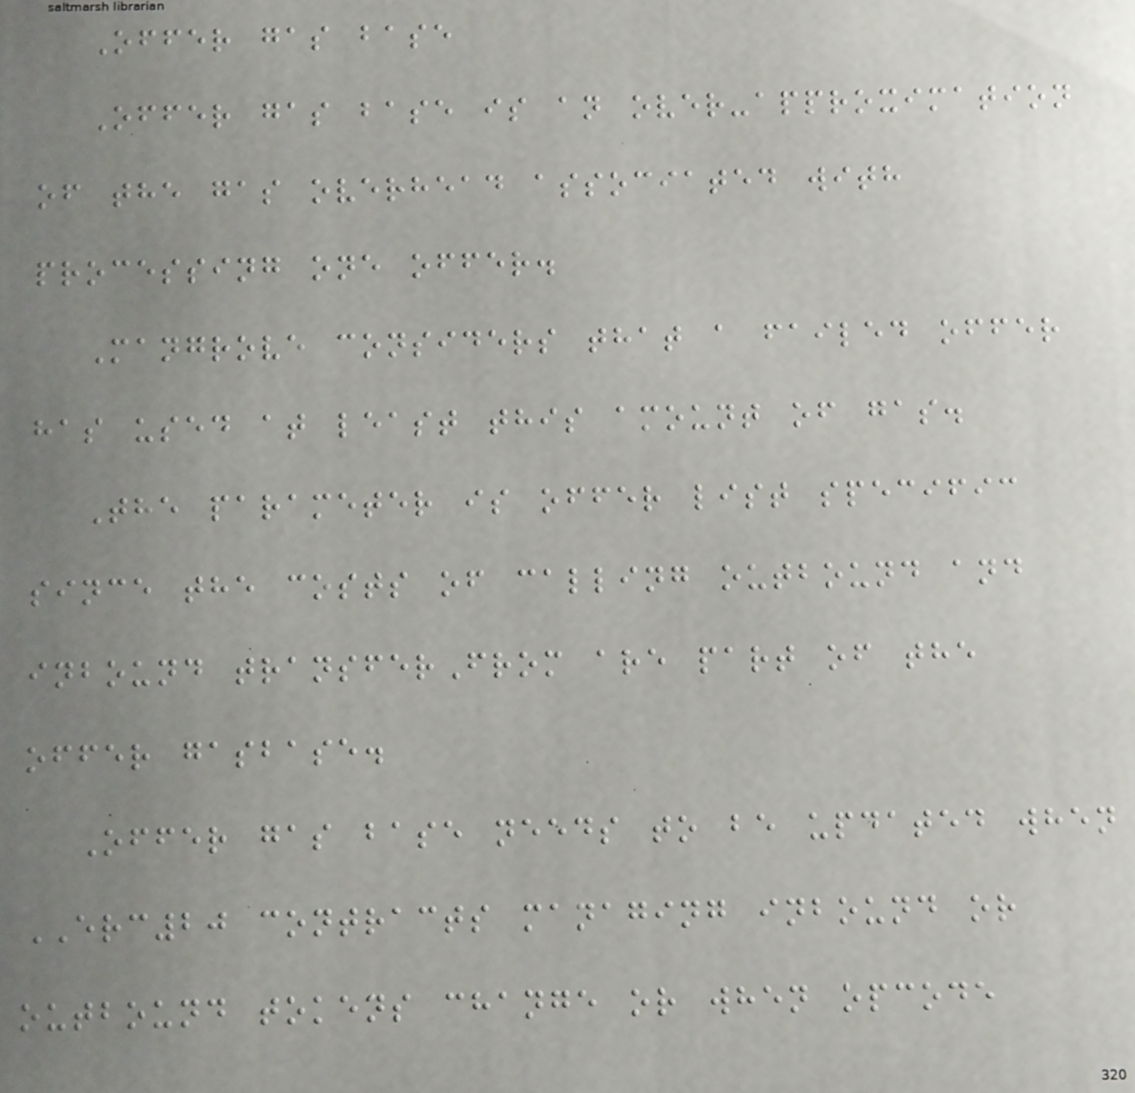Offer gas base
Offer gas base is an over-approximation
of the gas overhead associated with
processing one offer.
Mangrove considers that a failed offer
has used at least this amount of gas.
The parameter is offer list specific
since the costs of calling outbound and
inbound transferFrom are part of the
offer gasbase.
Offer gas base needs to be updated when
ERC20 contracts managing inbound or
outbound tokens change or when opcode
